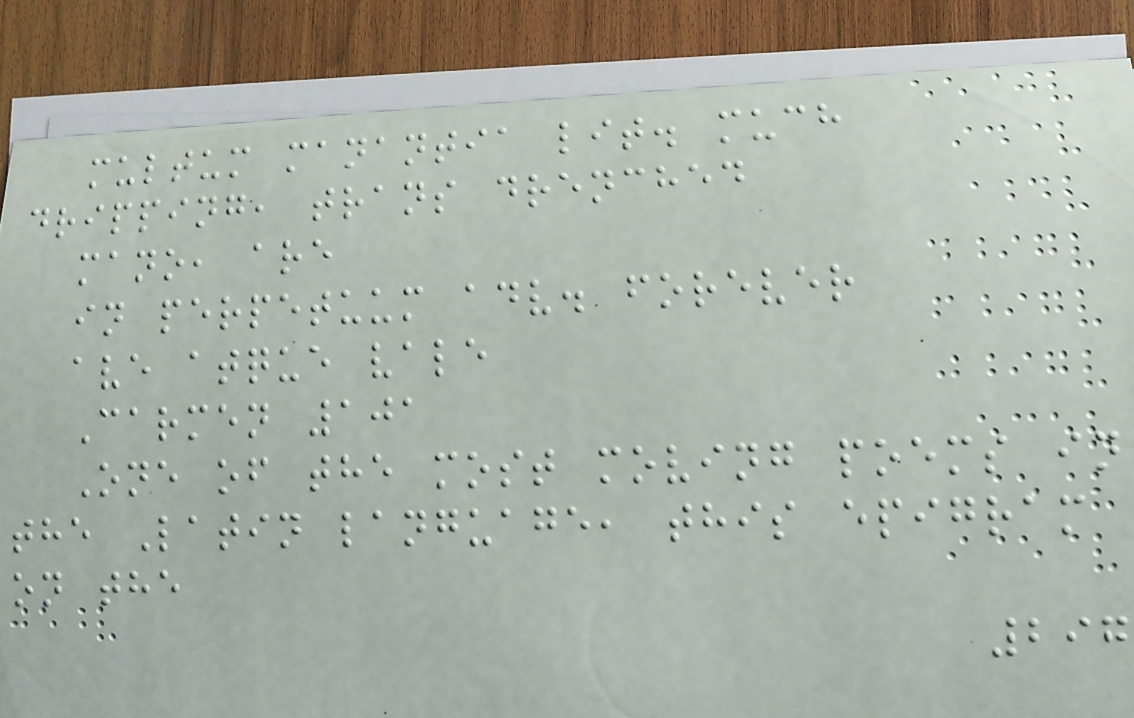multum manantia lit. much
dripping, trans drenched
mano, are
in perpetuum adv. forever
ave atque vale
Carmen 101
One of the most moving poems in
the Latin language, this epigram
on the
297
